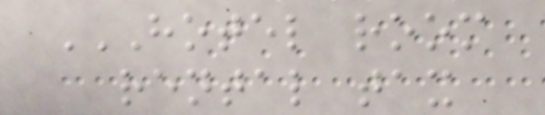HOTEL ROOM
RENTAL TAX
